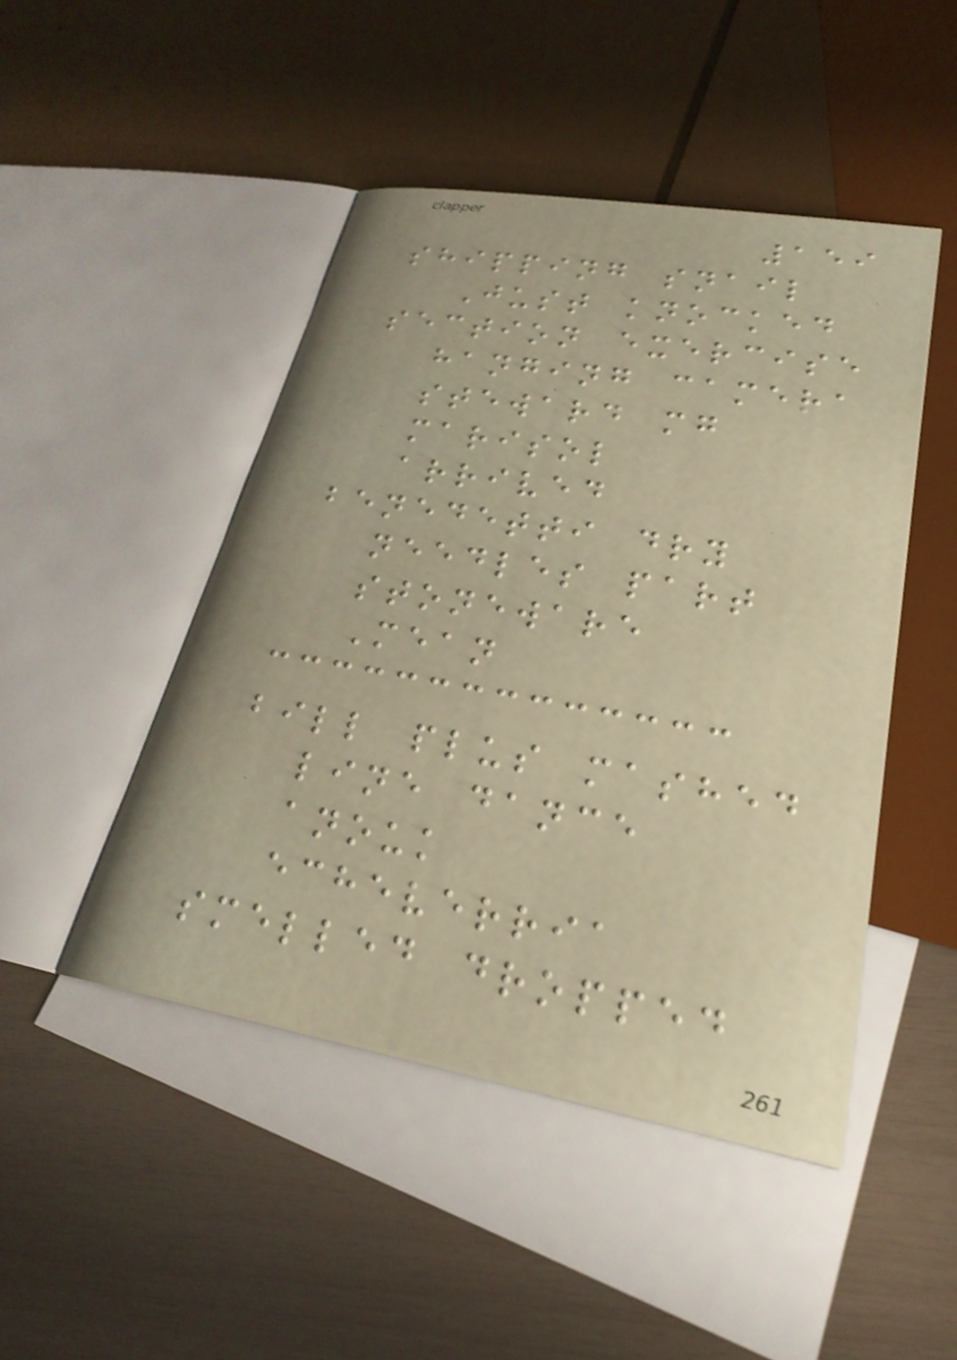159
shipping snail
Just knocked
section exercise
hanging camera
steward mg
marisol
arrived
benedetti dry
needles part
stoneware
Mean
bill plus mashed
line dance
anouk
echeverria
smelled dropped
